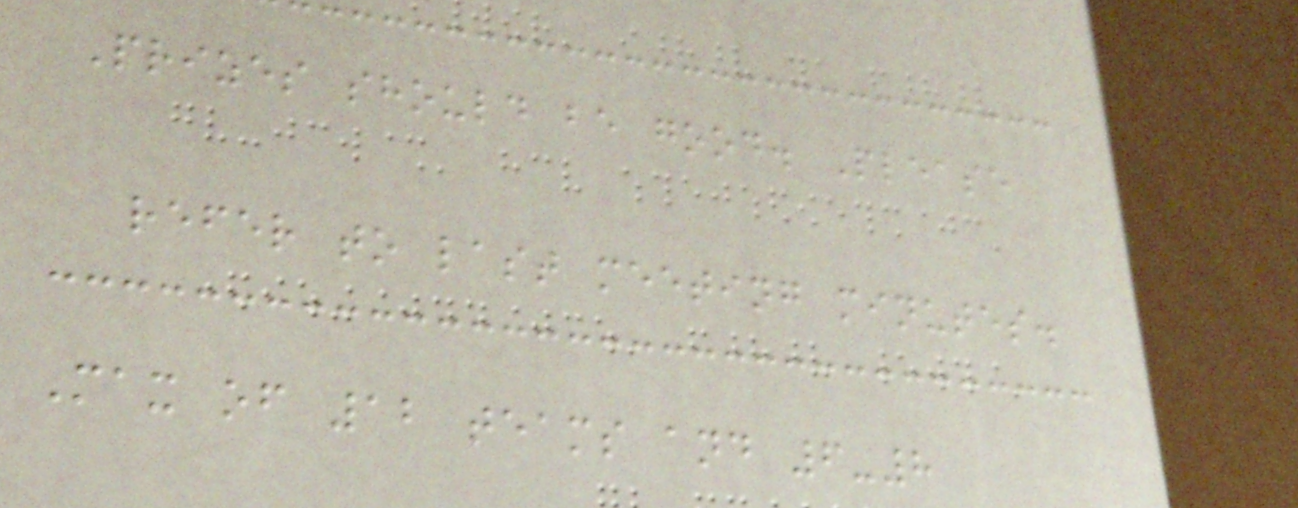Prizes should be good. Please
refer to last meeting minutes.
Max of 12 teams and 6-8
